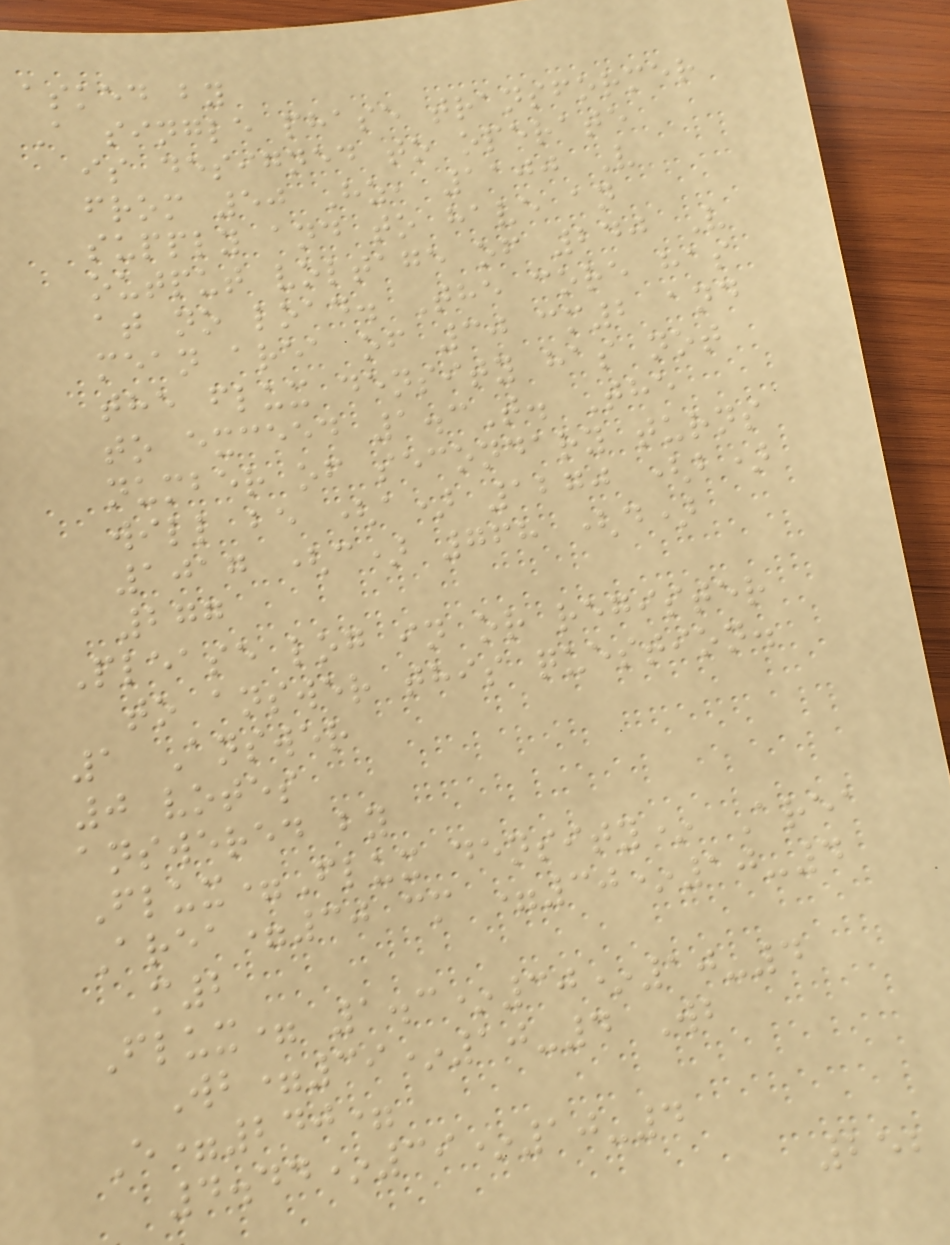asked by
A single phase transformer
is designed to operate
from 50 Hz, 1100 V
supply and to have an
output voltage of 240 V
at no load. The core has
mean area of 30 cm2 and
the flux density has not
to exceed 1.3T. The
number of secondary turns
will be (a) 1270 (b)
1017 (c) 768 (d)
277
Please log in or register
to answer this question.
1 Answer
0 votes
answered by
Flux=Flux density* Area
Area=30 cm =30*10-4
m2
Flux= 1.3*30*10-4
Wb=39*10-4 Wb
E=240=
4.44*39*10-4
252
